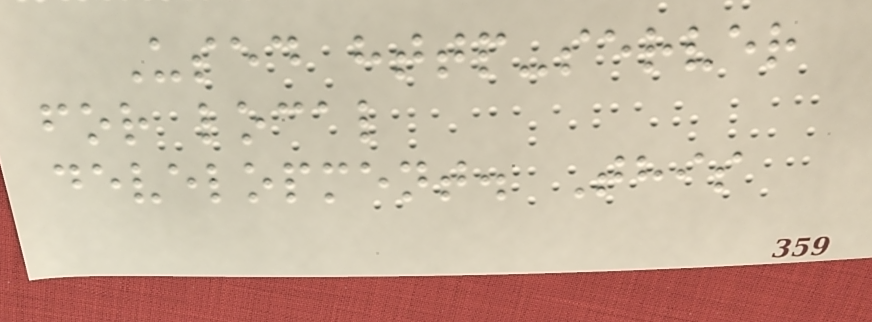Used http-server
for local
development. This
